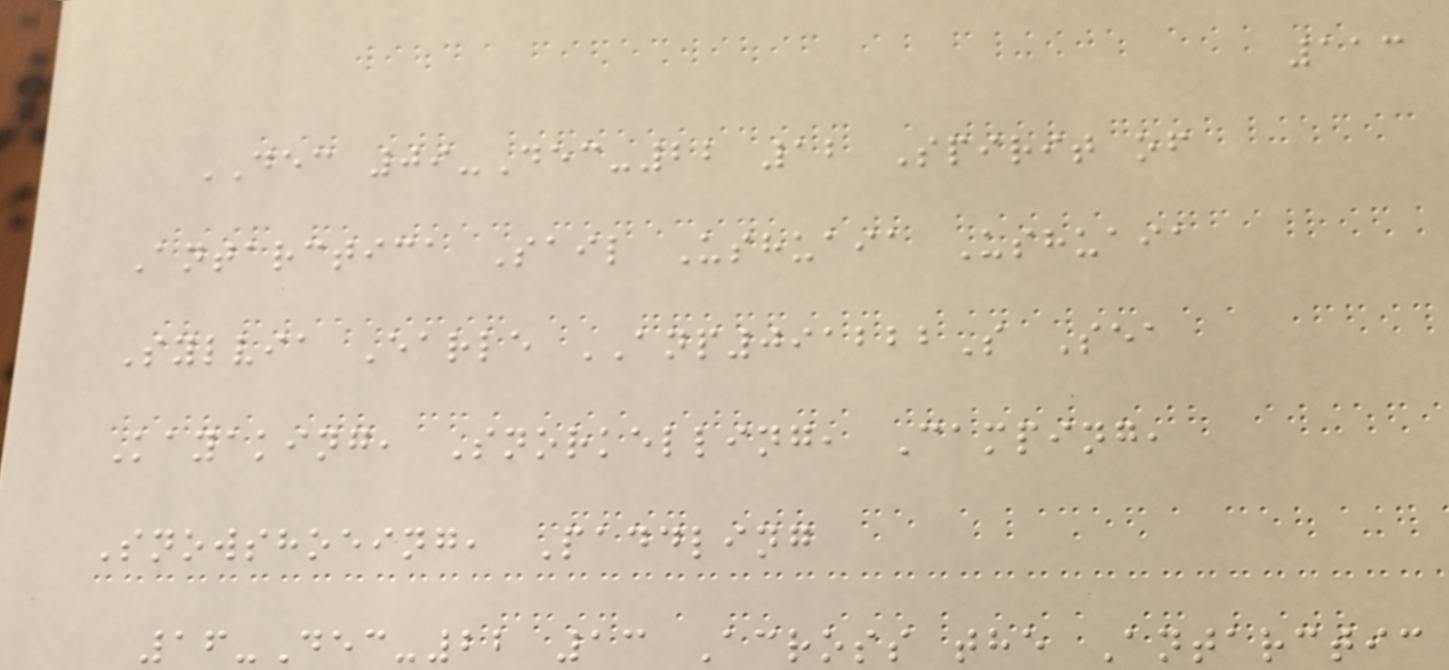113
DEC 09-Dec-22 12 Spirit of
Antarctica Sail Ushuaia Ushuaia
Sylvia Earle ANP091222S Sea
Kayaking, Snorkelling, Camping,
Snowshoeing, Paddling
16-Dec-22 13 Across the Antarctic
